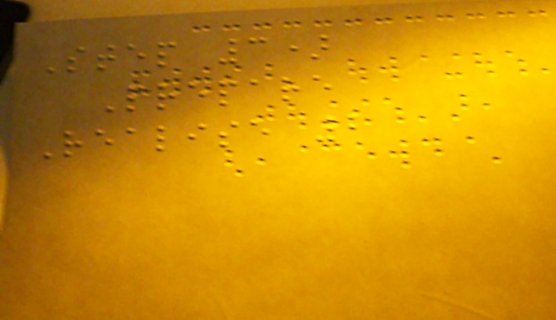Step 3)
Prepare
Realise 2
